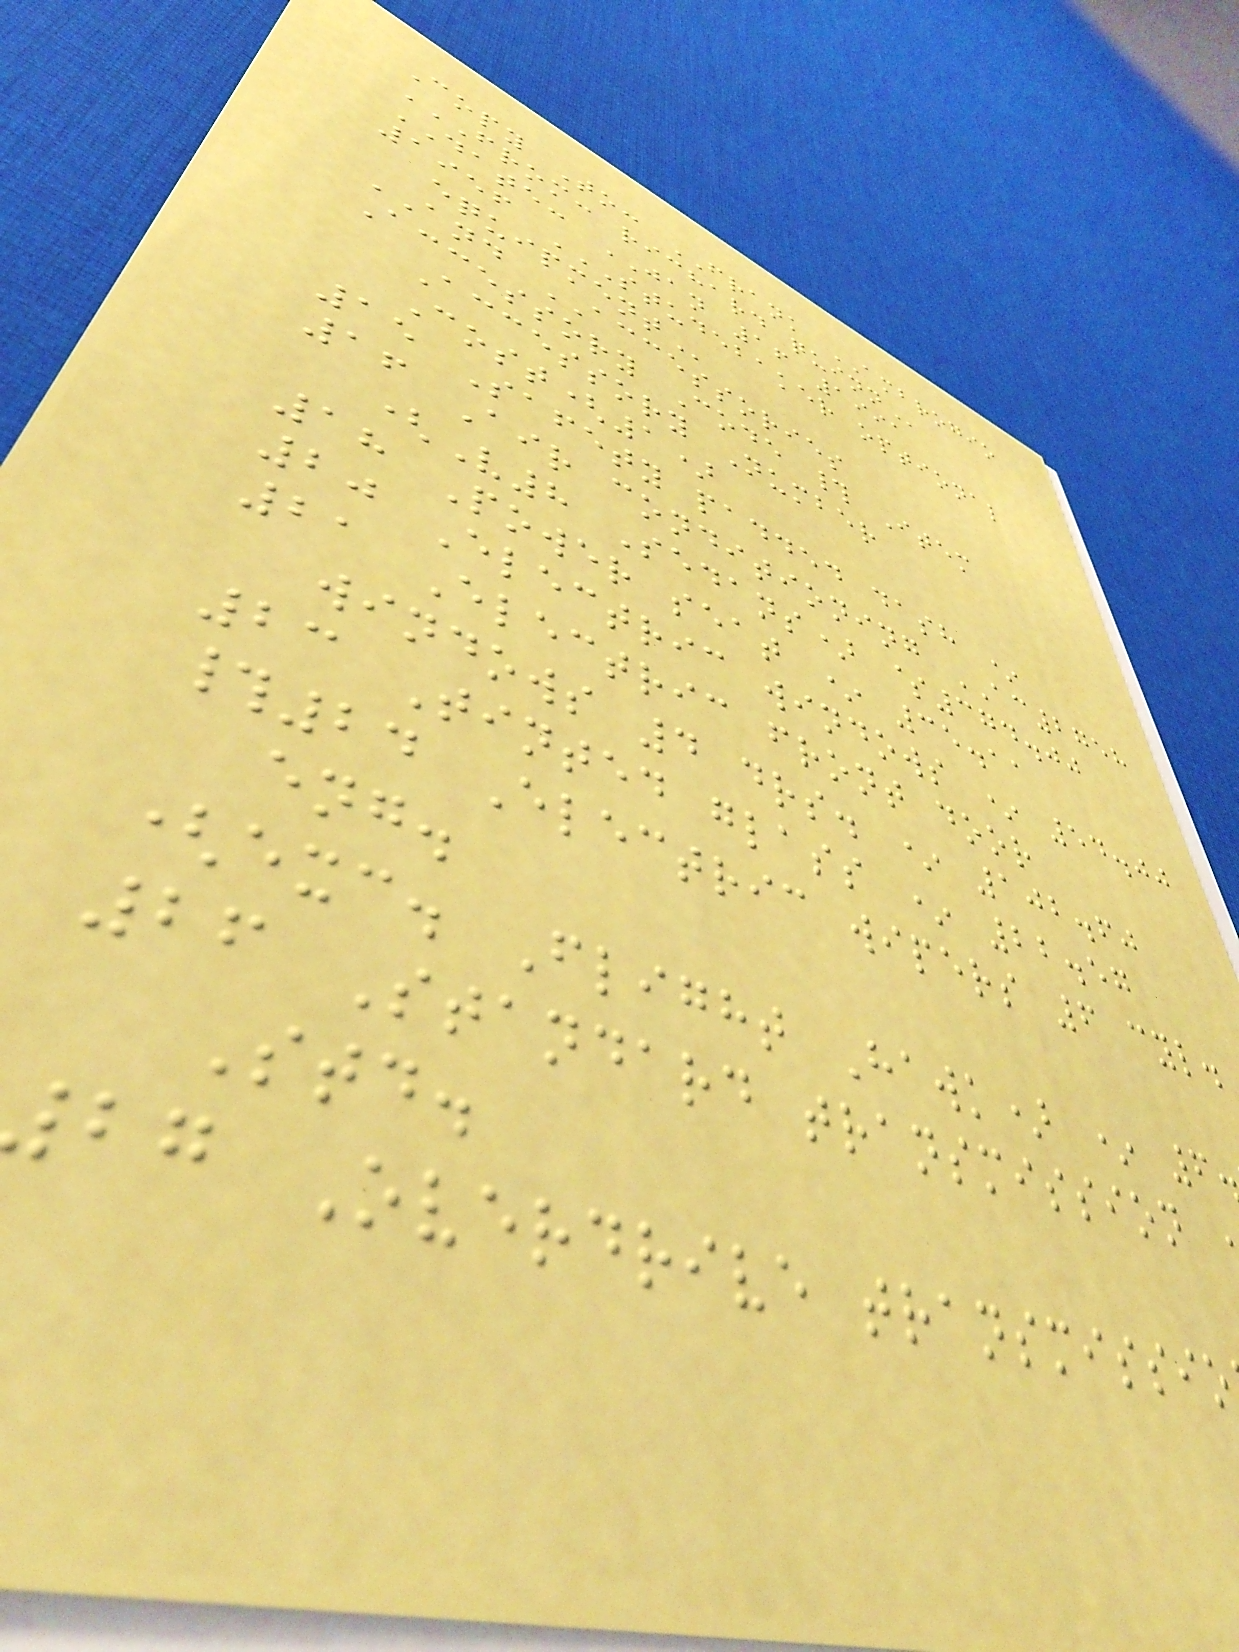Copy To: FRANK AMBROGIO
FROM: RICHARD QUINN
DATE: JAN 16 1991
1956 STUDEBAKER OPTIONAL
AND ACCESSORIES
Accessory Code # Item
Accessory Number
Cost(1)
15 Safety padded dash *
16 Air conditioning AC2758
(V8 Sedans) $374.00
18 Power seat * 35.11
20 Electric windows * 54.00
21 Electric front door
windows 4 drs. * 102.60
23 Tinted glass * 22.57
#24 Electric wipers 6 cyl.
eng.
(exc. Flight Hawk) * 6
26 Standard transmission
Std.
bg Overdrive transmissio
